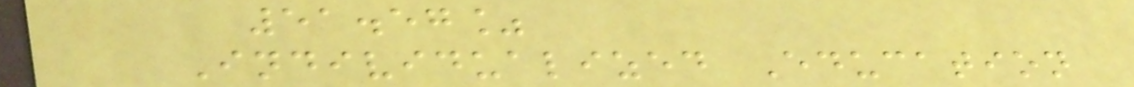51.57%
Individualized Education
